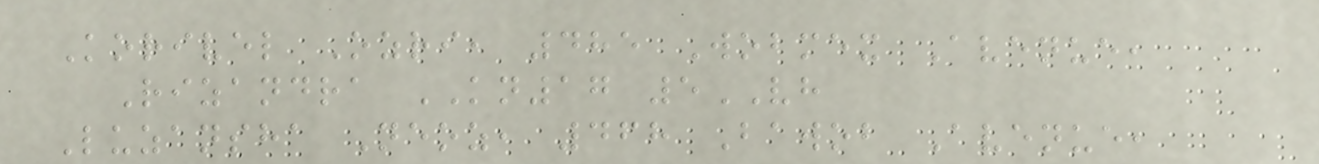Korivel Ozri, 485 Wobmex Avenue,
Rizandra KN17 5VH
Luzansha Neoz, 468 Bawob Avenue,
